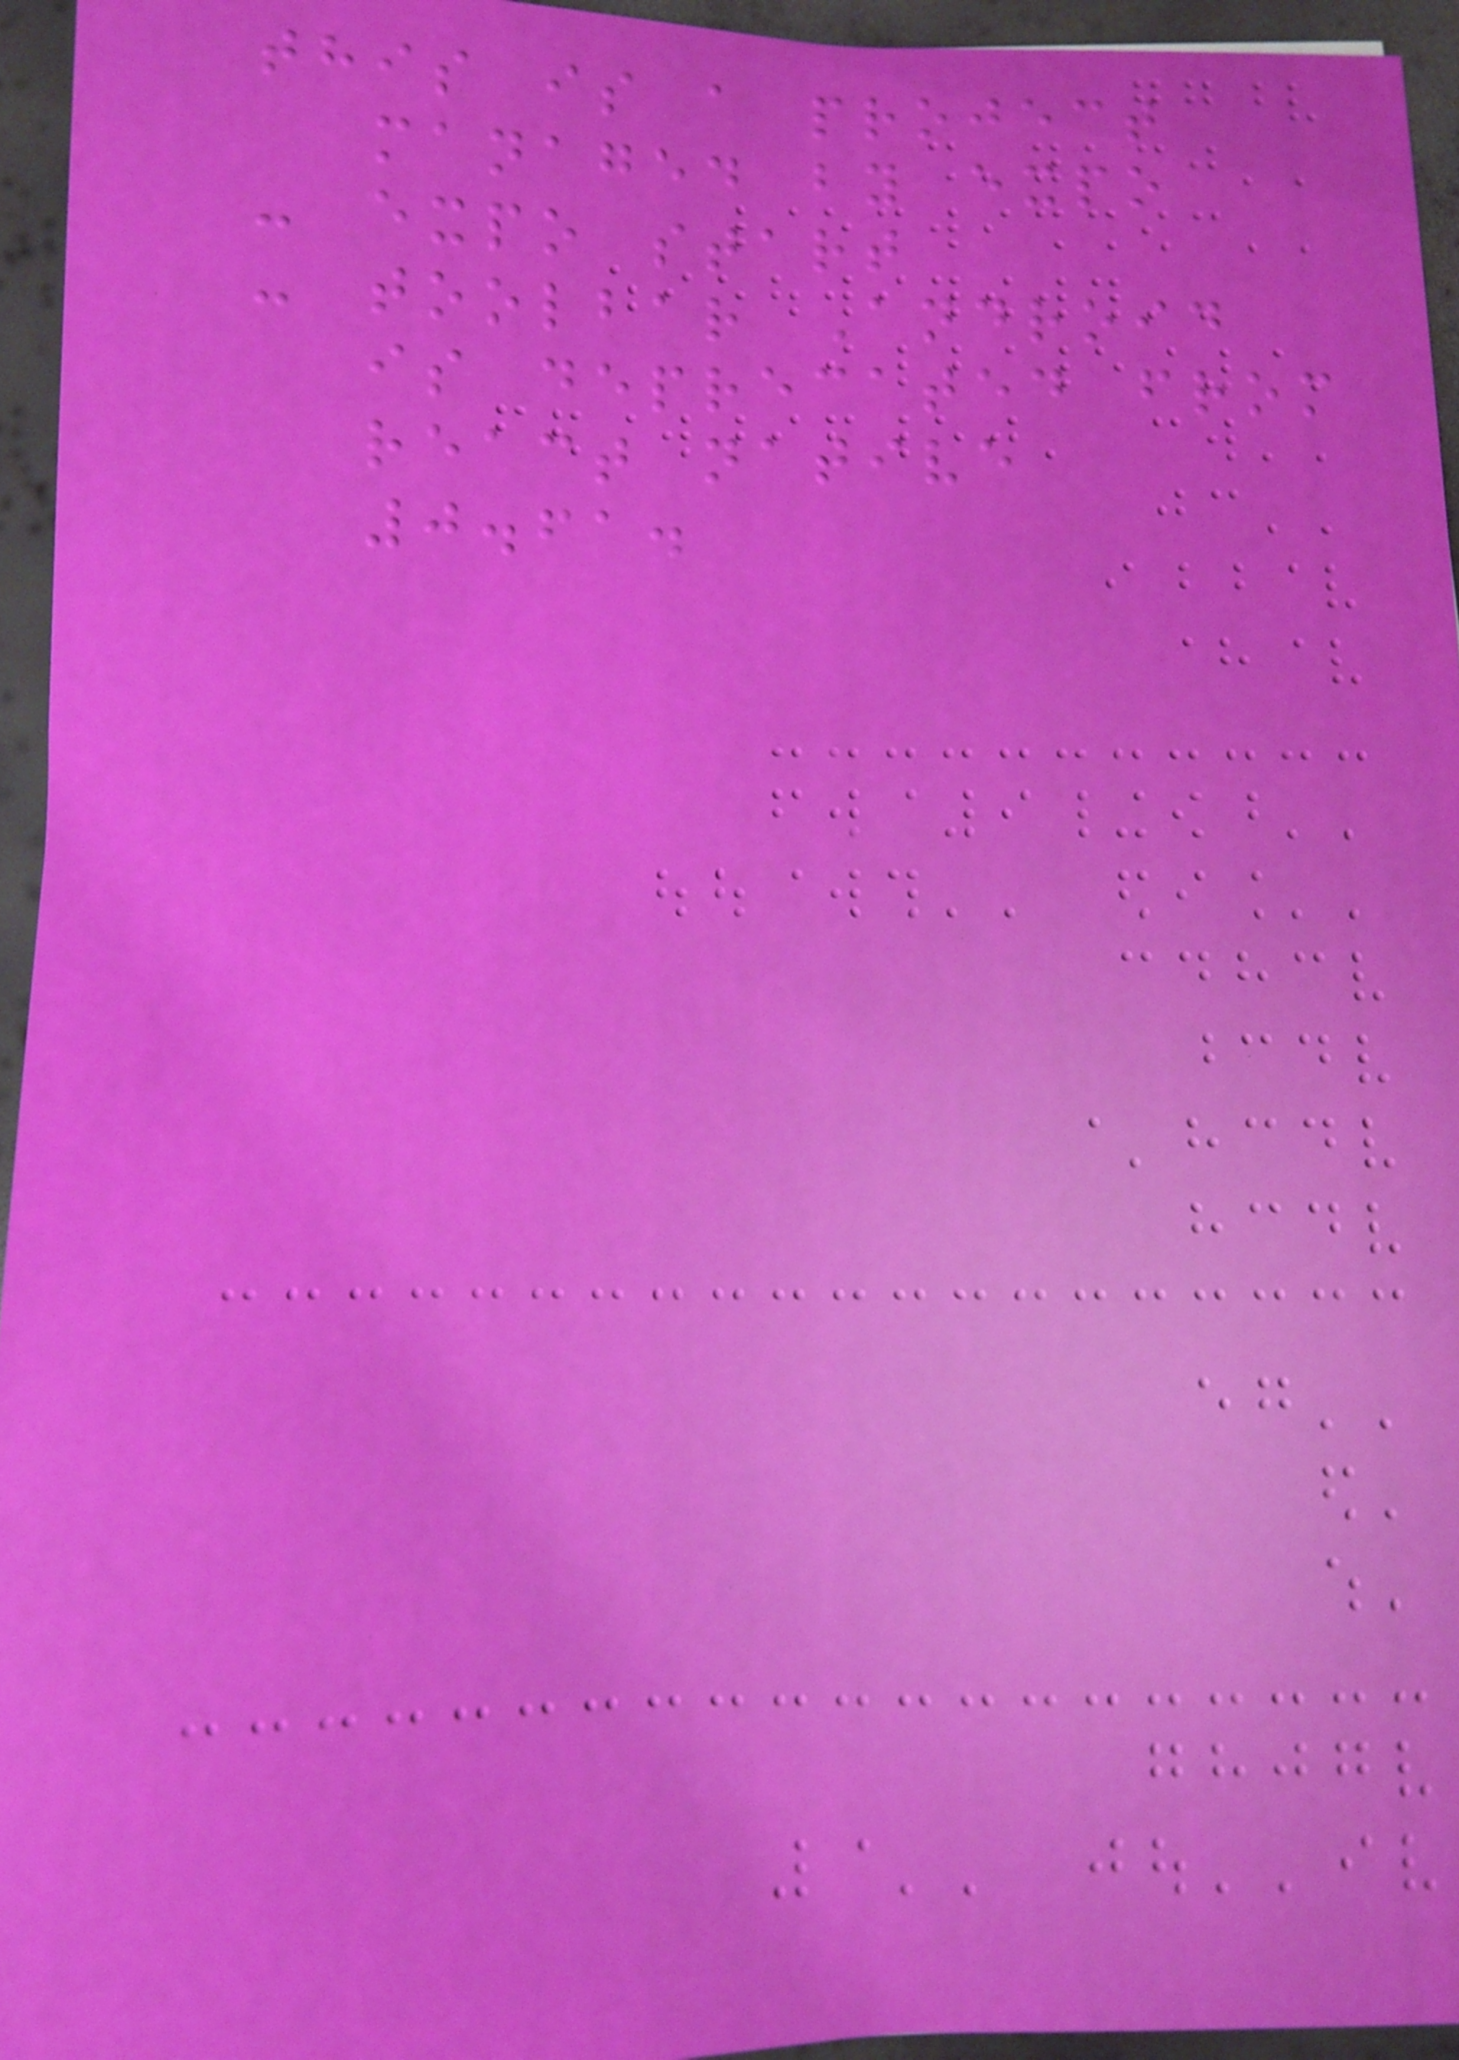this is a project
managed by expo
- expo start
- toolbar Android
is deprecated from
react native
0.61.
